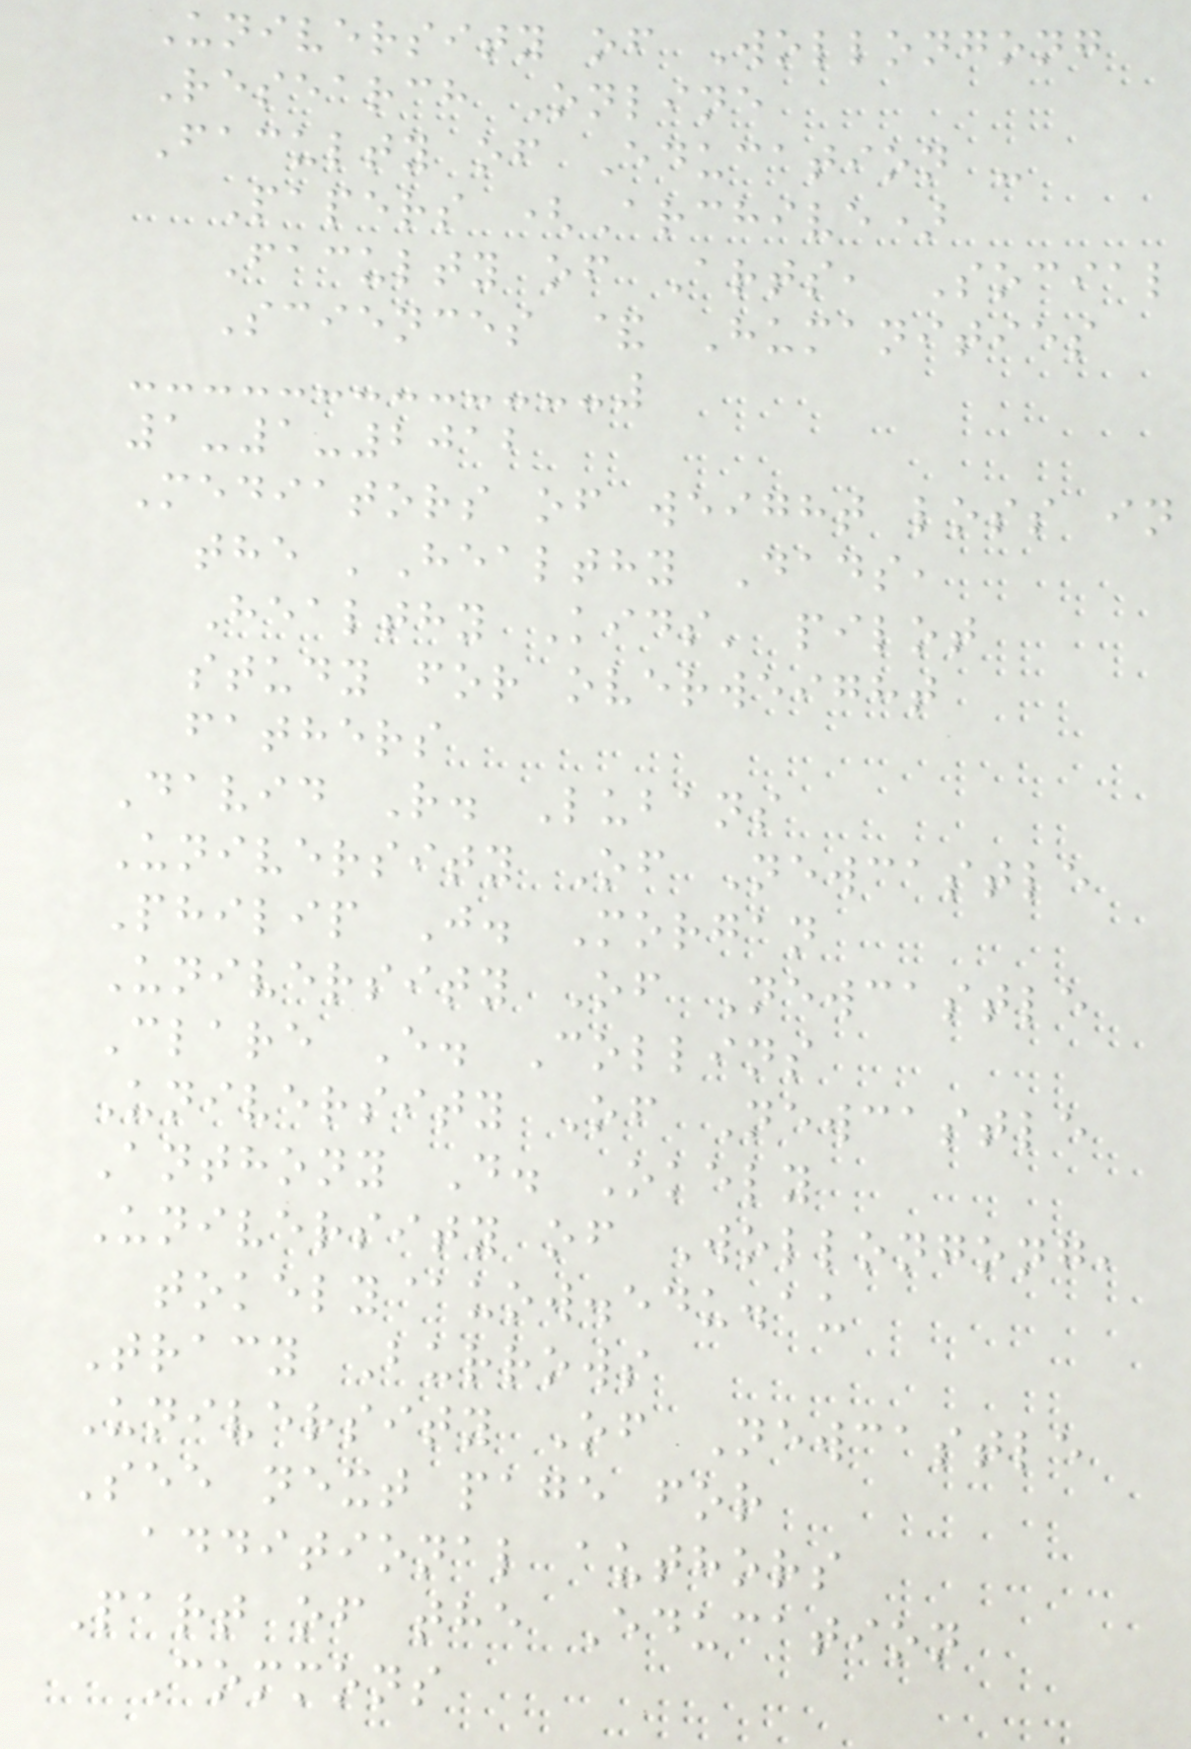University of Wollongong
Research Online
Faculty of Education -
Papers (Archive)
Faculty of Arts, Social
Sciences & Humanities
1-1-2012
Mediators of weight loss in
the 'Healthy Dads,
Healthy Kids' pilot
study for overweight
fathers
David R. Lubans
University Of Newcastle
Philip J. Morgan
University Of Newcastle
Clare E. Collins
University Of Newcastle
Anthony D. Okely
University of Wollongong,
tokely@uow.edu.au
Tracy Burrows
University Of Newcastle
See next page for
additional authors
Part of the Education
Commons
